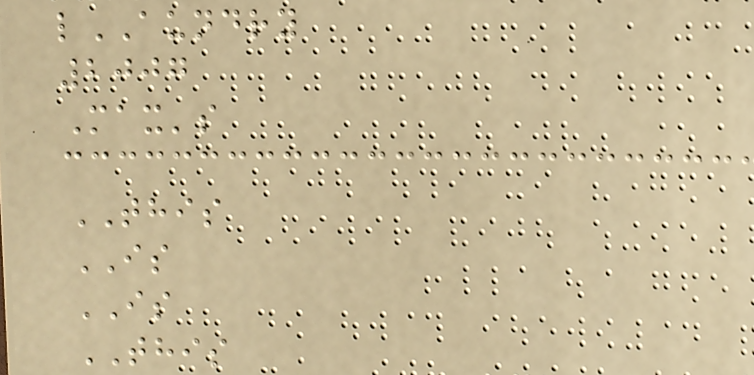lAUNDRY
2007
Max's
THIS
IS
IS
THIS
